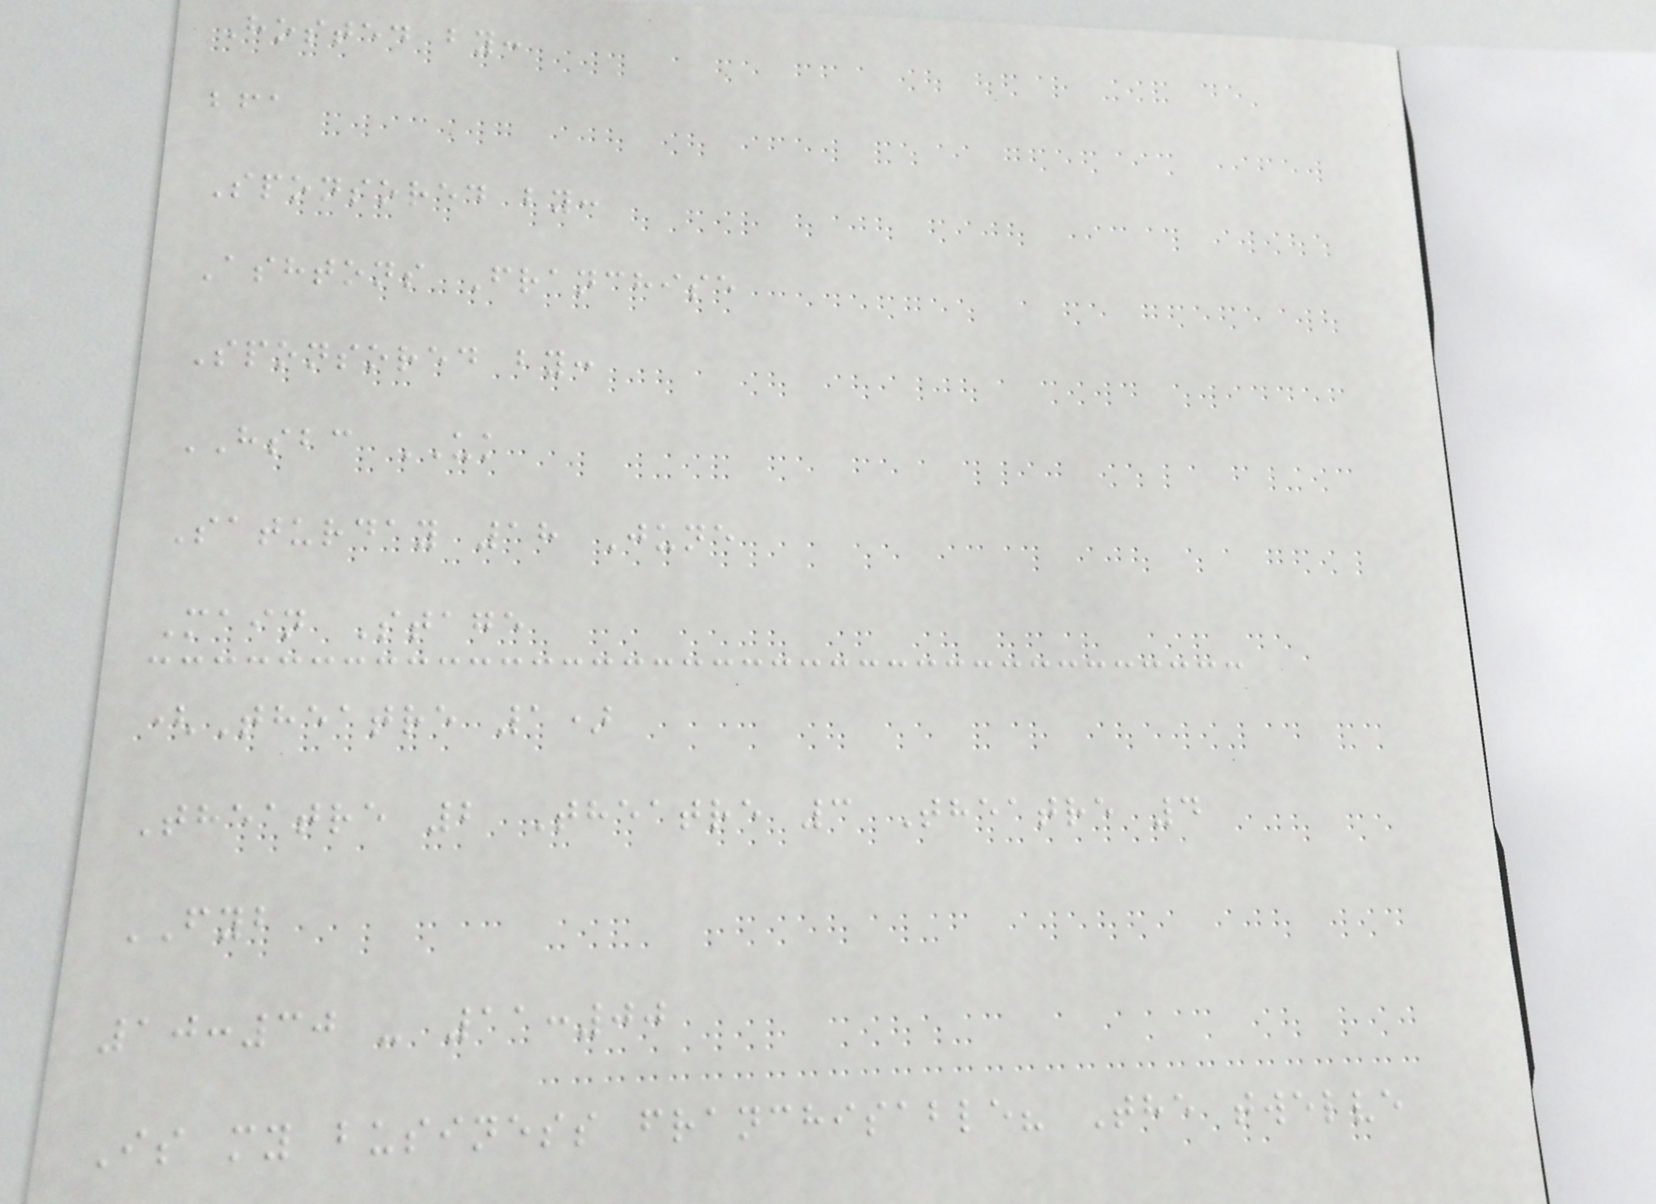Hosted by:
bfa
Sponsored by:
Ashtons Franchise
Sponsored by:
HSBC UK
Saturday 18 June
Main Stage
(Theatre 1)
Theatre 2 Theatre 3 Theatre 4
FYB
10:30 - 11:00
Is my business franchisable? The twelve
